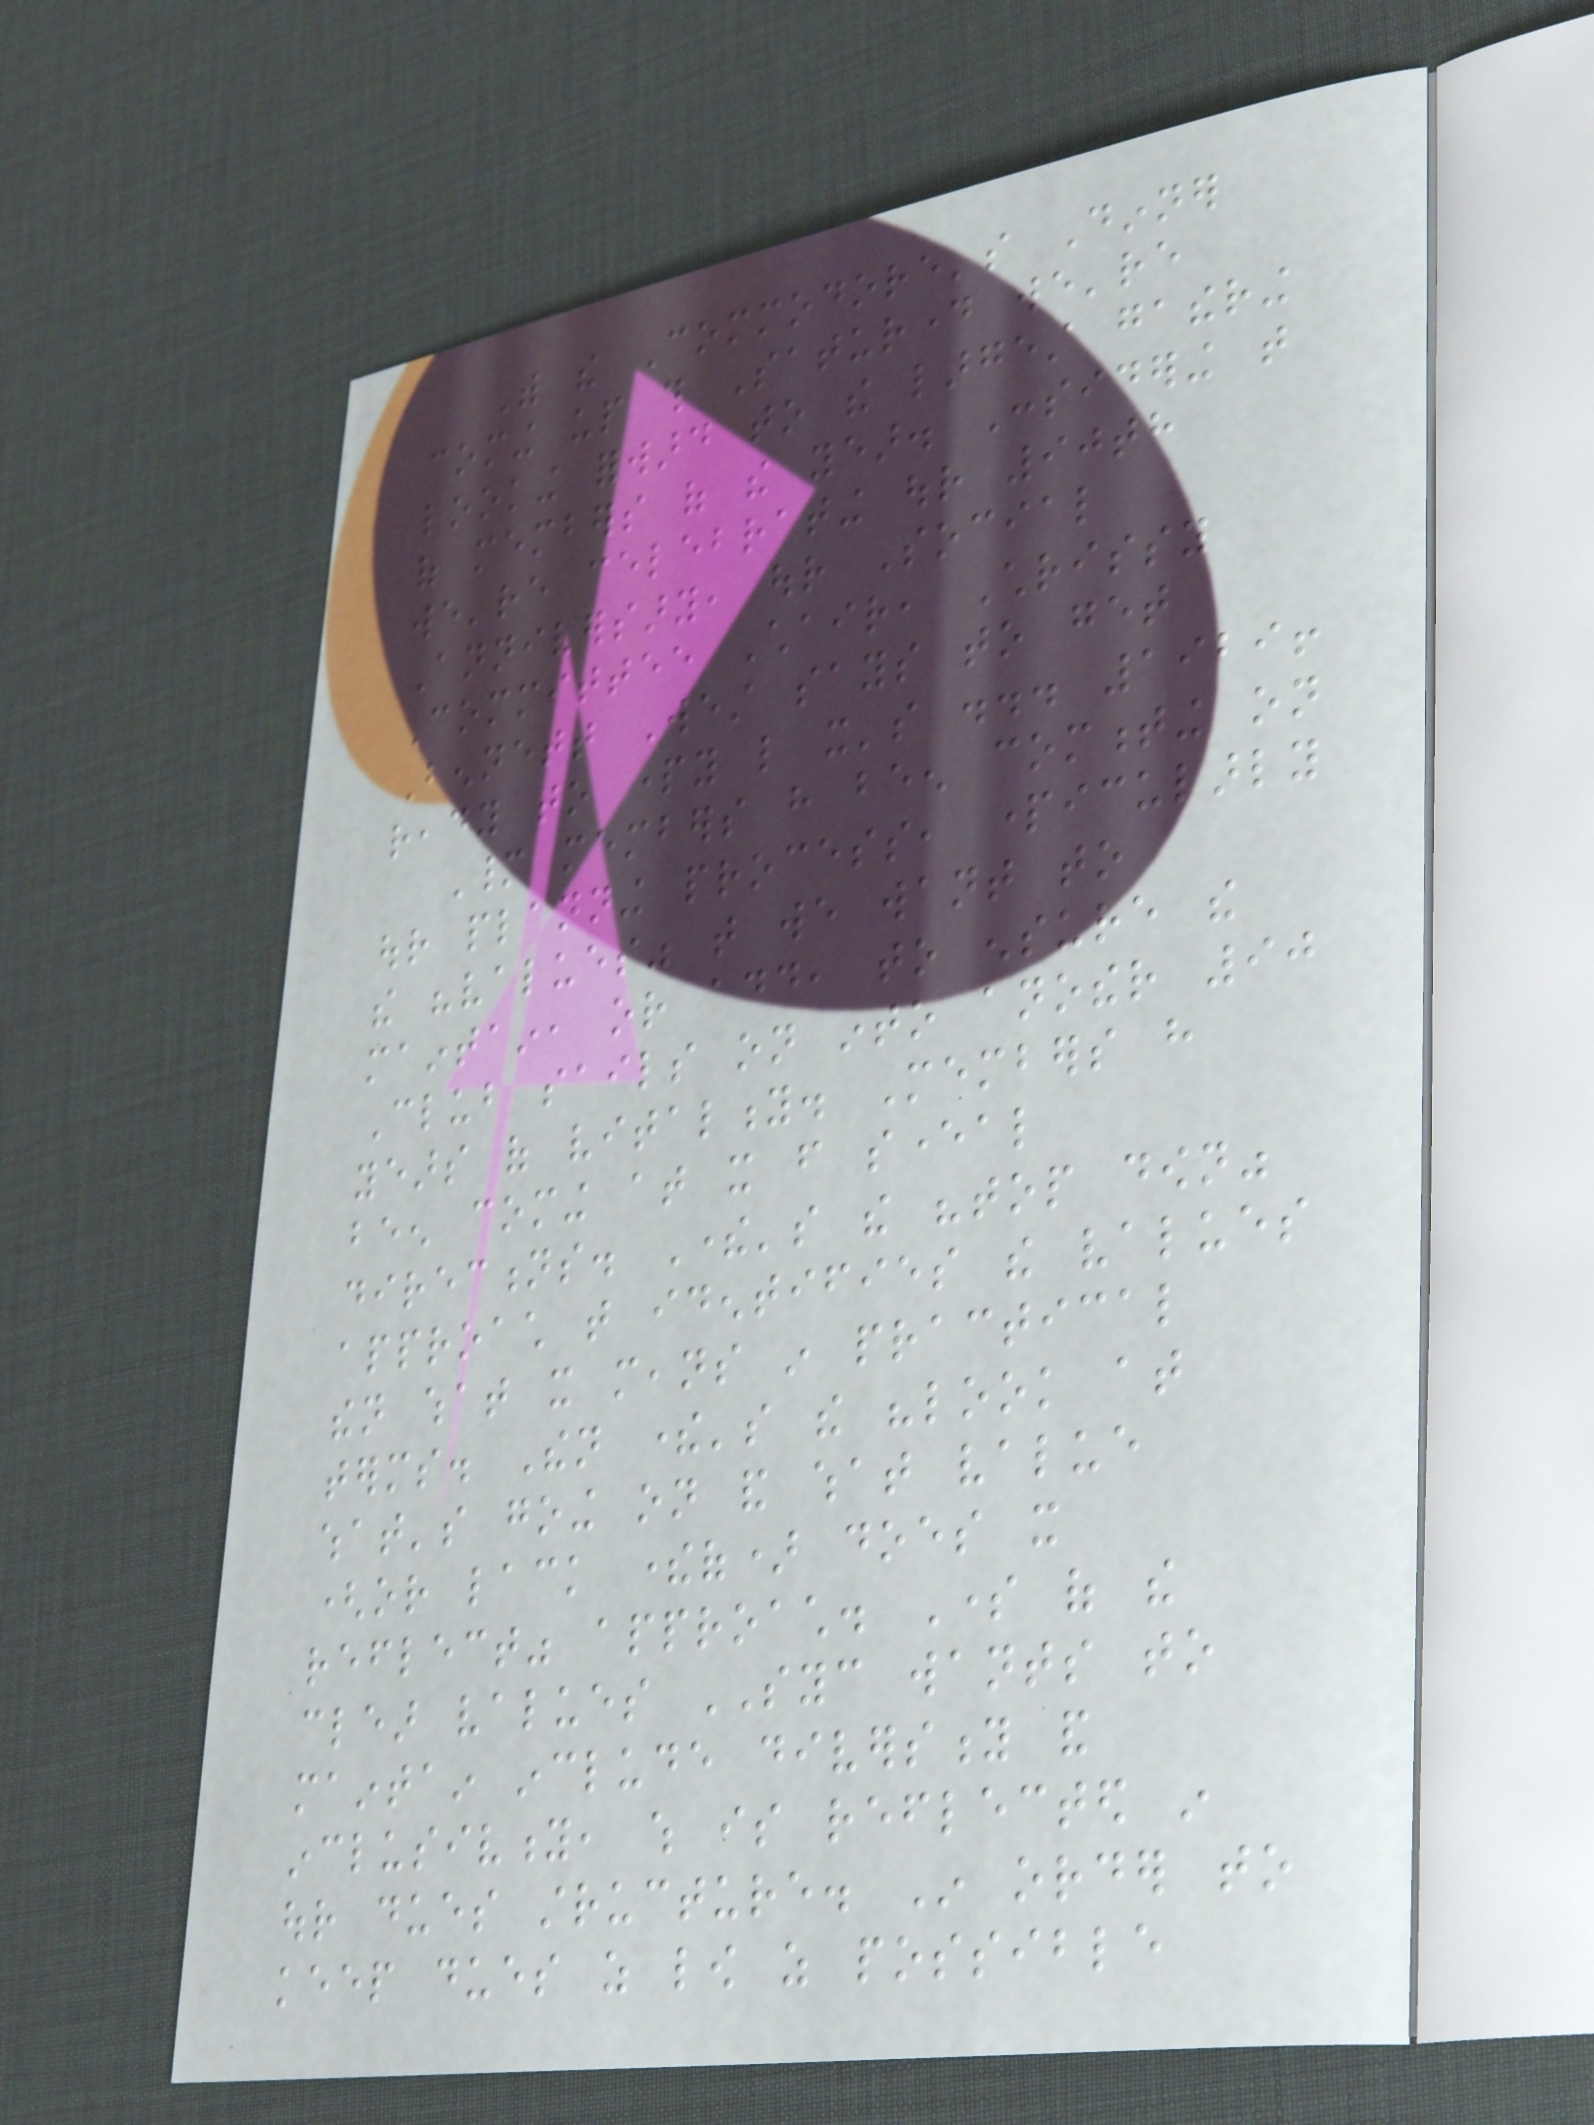With the Commodore's Dinner
coming up this Saturday we're
looking forward to the largest gathering
of members of the year. Considering that
we're celebrating our 90th
Anniversary, our Social
Committee Chair, Chrissy
Bennett West says to get
ready to party like it's ... 1929!
Many members have been commenting on
our planning process, particularly
the "values" that we want to
maintain, or add, to ensure the
Club sails on into another 90
years of vitality. Members have
been coming at it from several
directions. There's the "top down"
approach that identifies the values
then what it means in practical
terms. Then there's the "look at
what's going on and what value
(or lack thereof) does it
reflect" approach. Some of the
clear values SYC wants to
maintain include diversity and
inclusivity, which is reflected in
our dues structure. In order to
keep dues as low as possible
